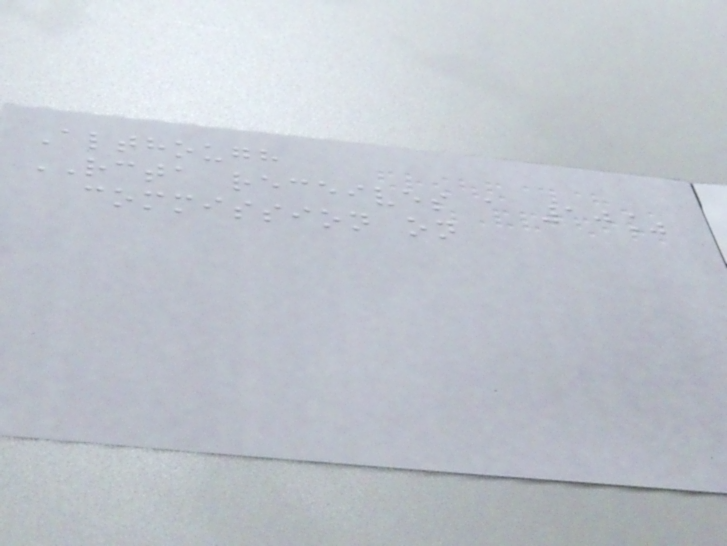Although
RCTA receives a 10%
commission on
